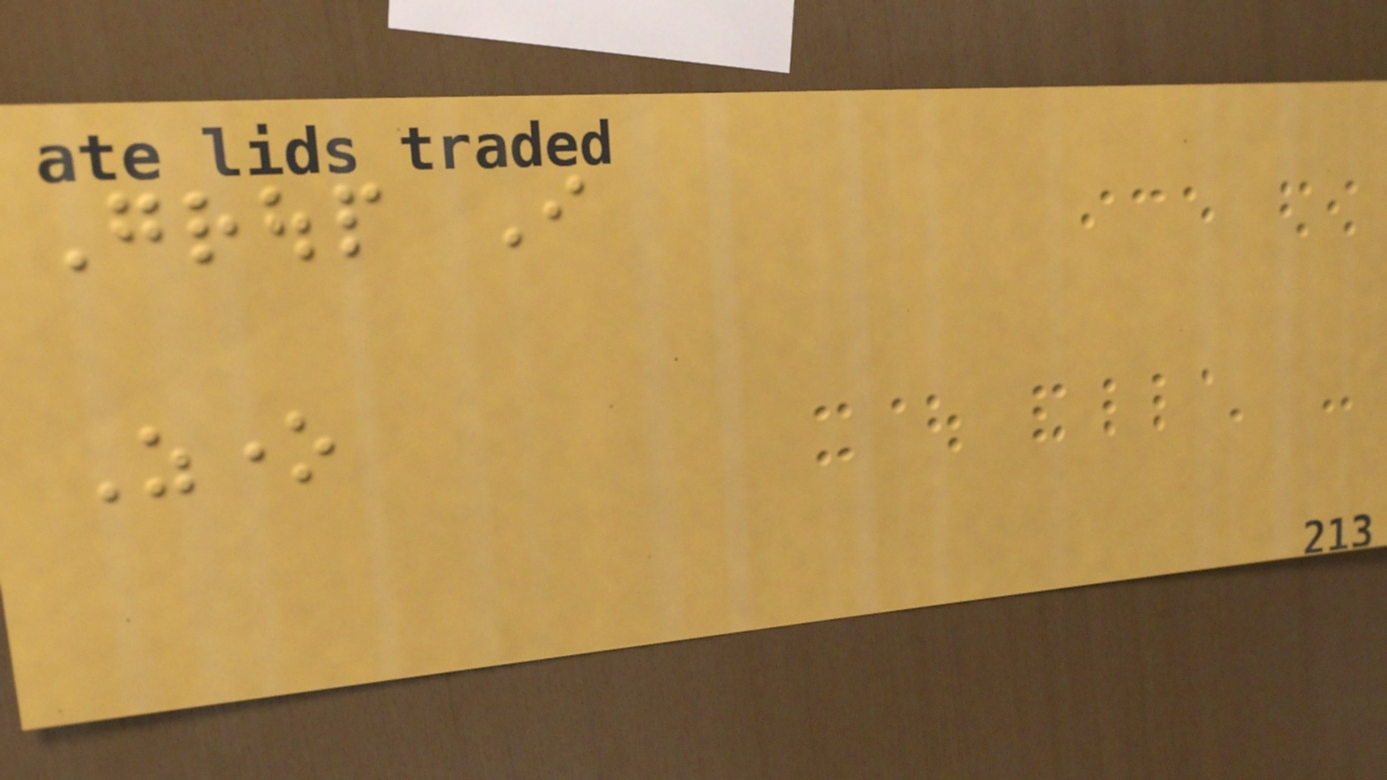Group I
Zone
